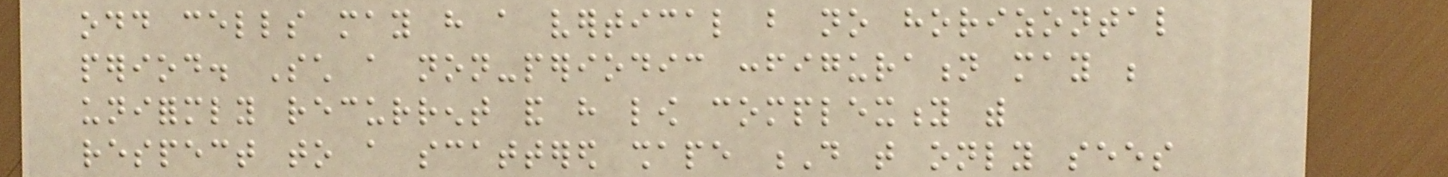odd cells may have a vertical but no horizontal
period. Such a non-periodic configuration may be
uniformly recurrent and have low complexity with
respect to a scattered shape D that only sees
